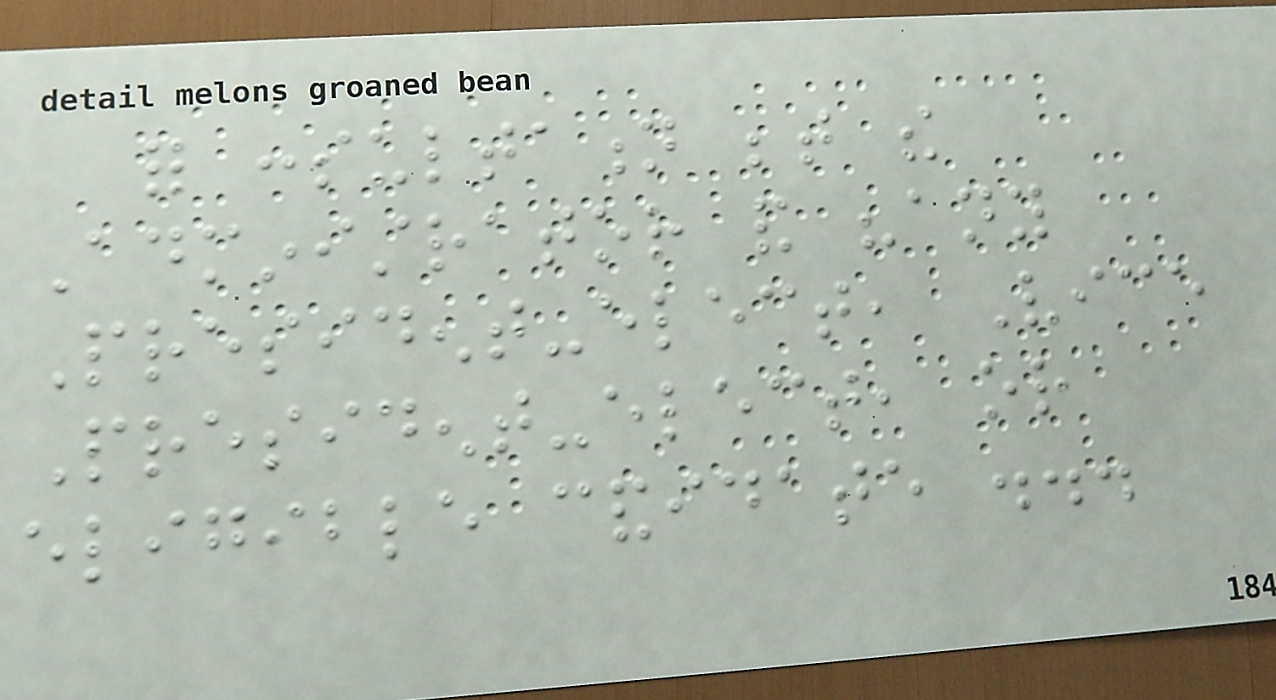for consultation between the
Administrator and "any
President-elect, Vice
President-elect, or
eligible candidate ...
